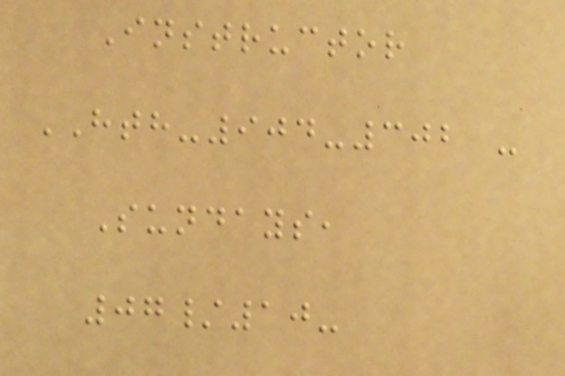Instructor
HTH-904-302 -
Sundays,
07/10-
